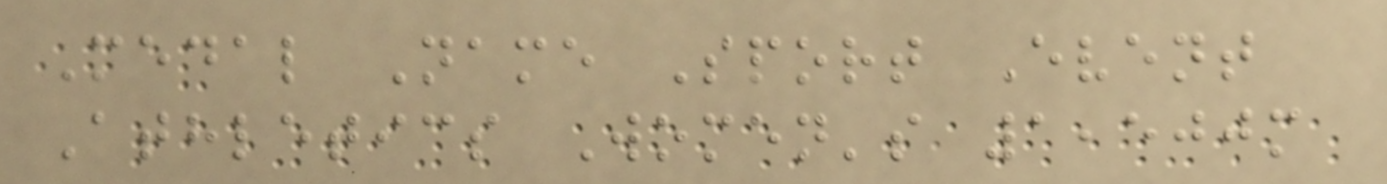Medal Name Sport Event
Athletics Women's 1,500m
